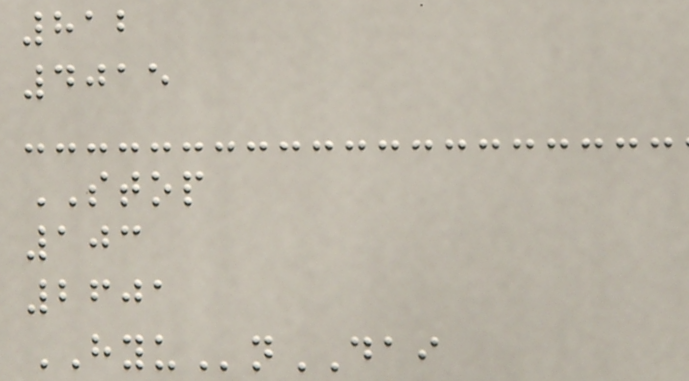812
4015
STOP
103
2601
HYUnDAI
